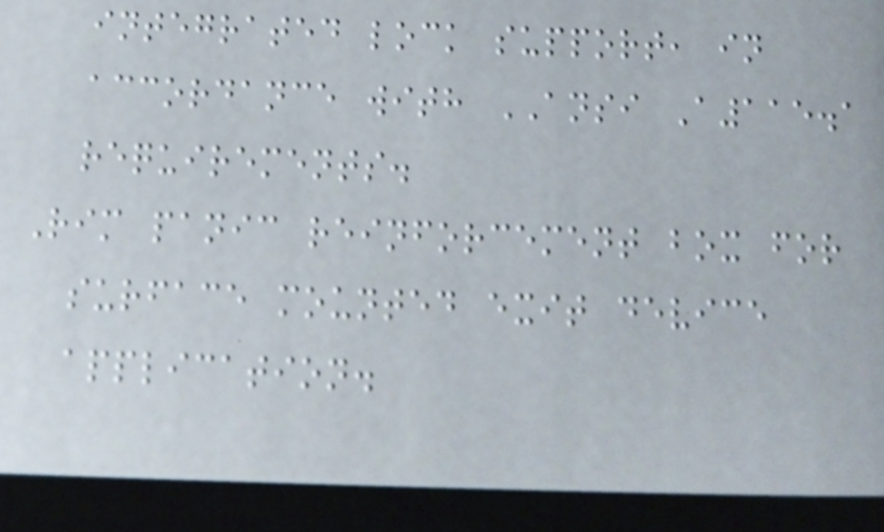integrated lock support, in
accordance with ANSI A115.1
requirements.
Rim panic reinforcement box for
surface mounted exit device
application.
